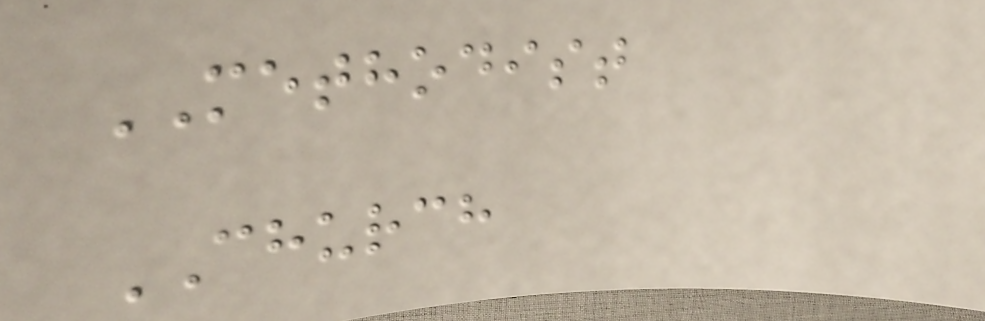METHODIST
CHURCH
